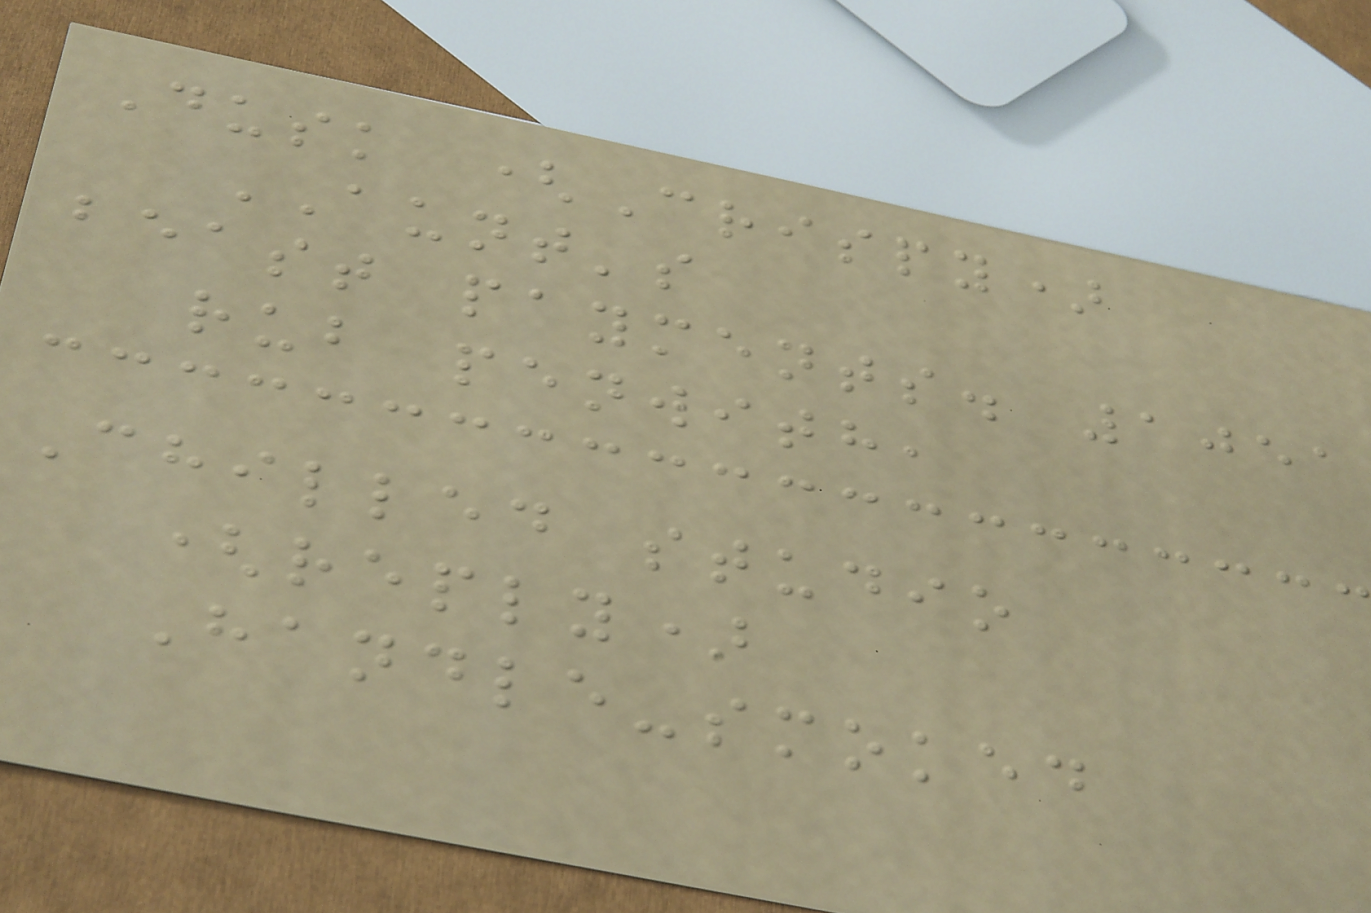Dusk (Crispy)
AUNT's
beast payments. 1051
rub penwith,
Chilled studio
(reply)
Handle-smoked
